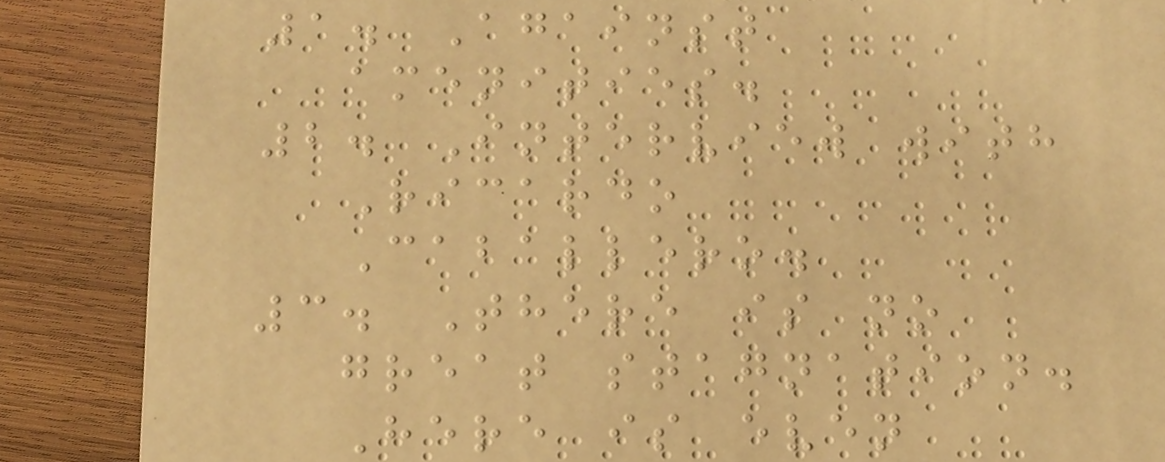1. Against
amenities.
2. Interview with
Ricardo
Caballero.
3. There is no
great stagnation.
Here is even
